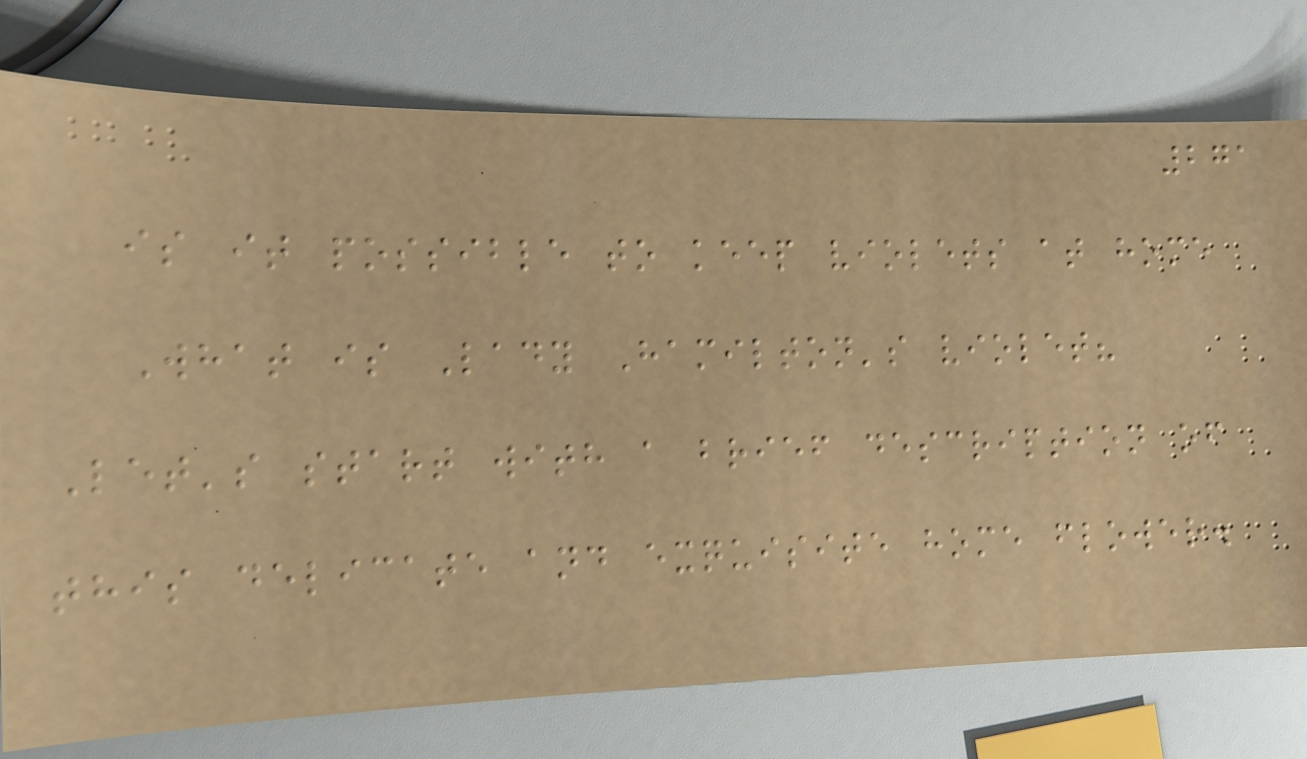271
is it possible to keep violets at home
What is Lady Hamilton's violet?
Let's start with a brief description of
this delicate and exquisite home flower.
